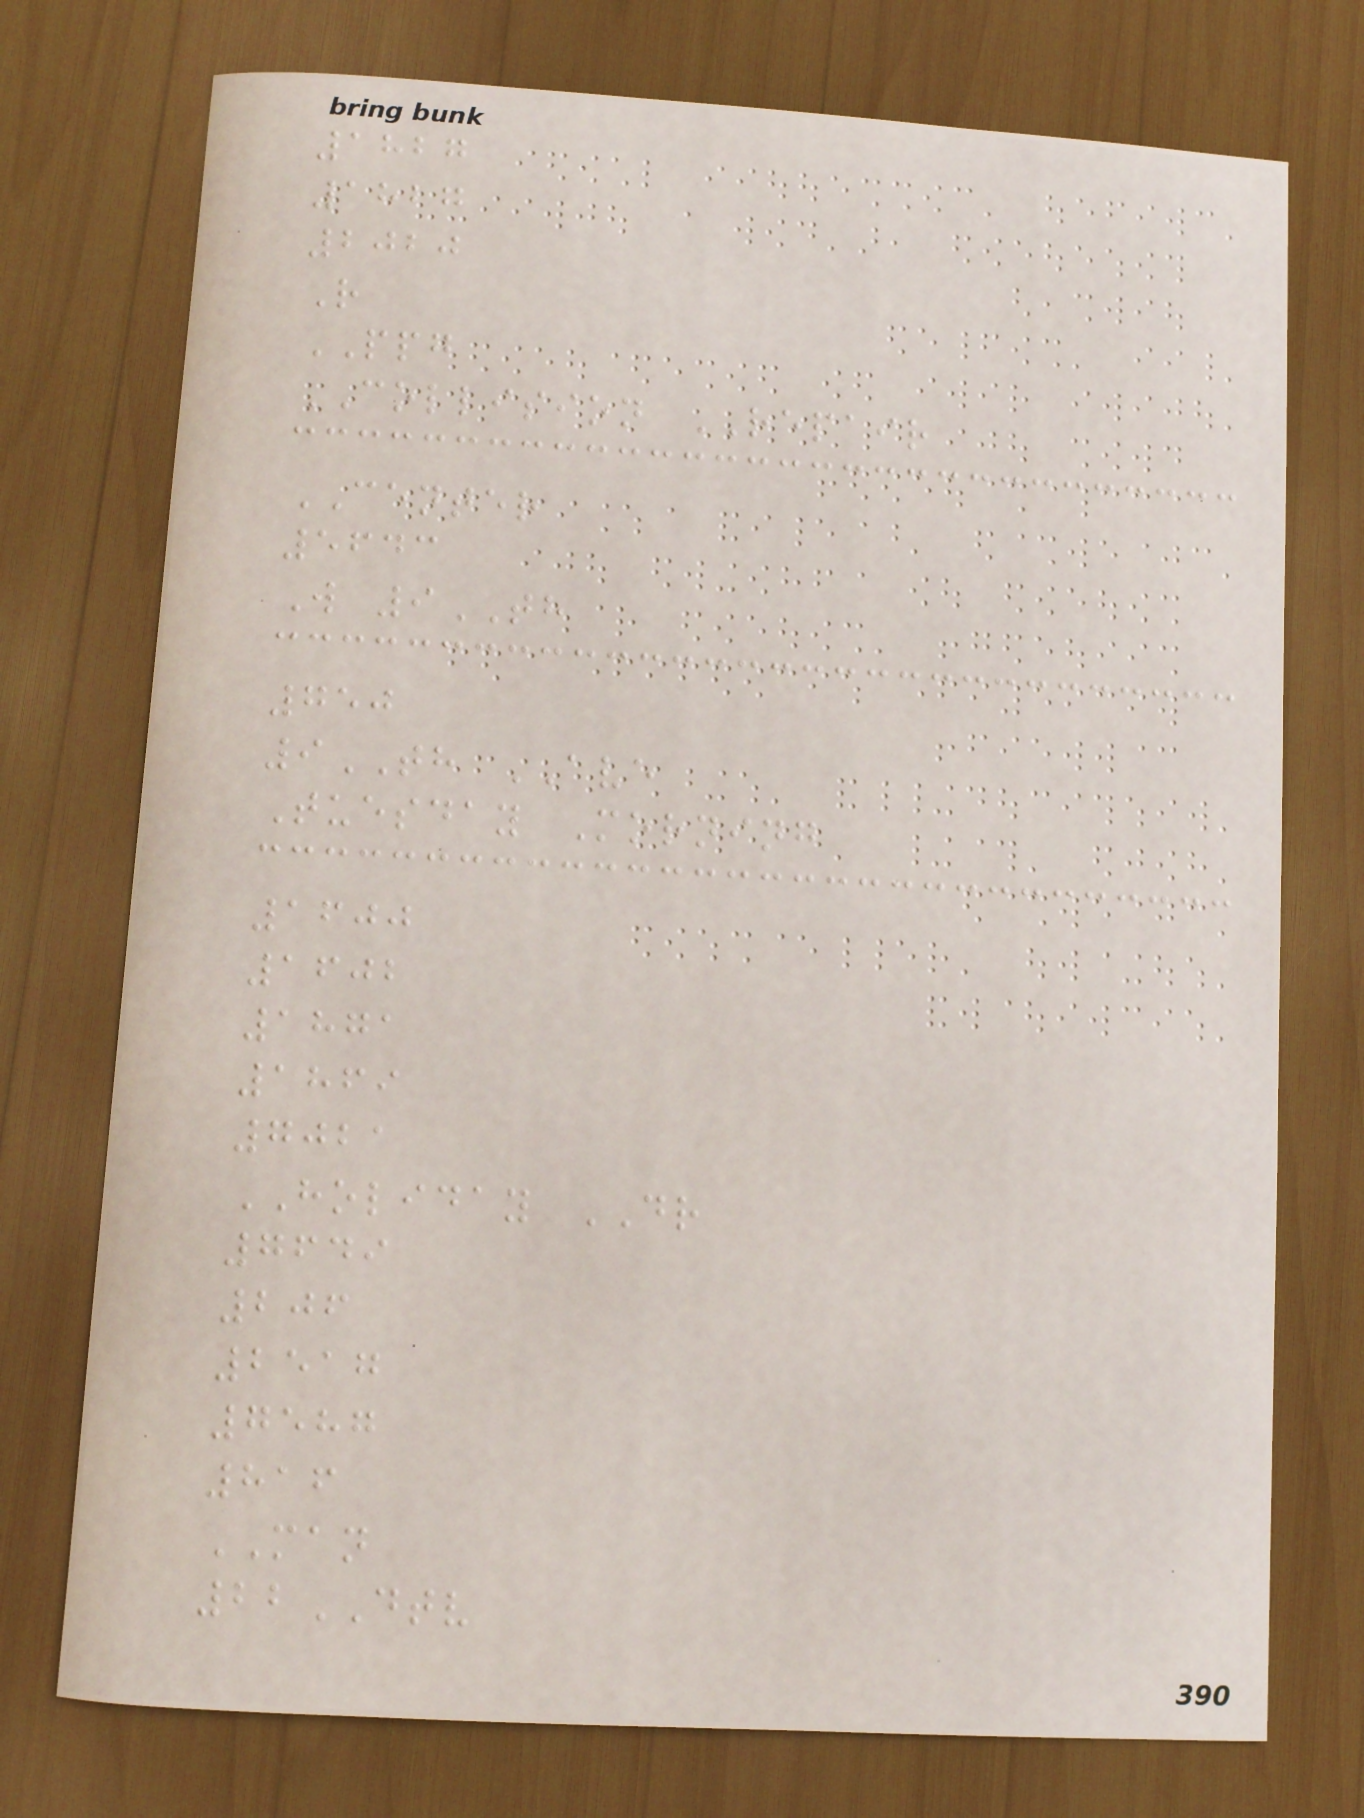1827
1827
2020
R
PPG
COLLISION REPAIR
CENTER
5643
W 9TH
750
9TH AVE
Tuesday Morning
1600
1602
1871
1869
7021
HOLIDAY DR
7649
206
2517
7587
816
MAN
22DTV
